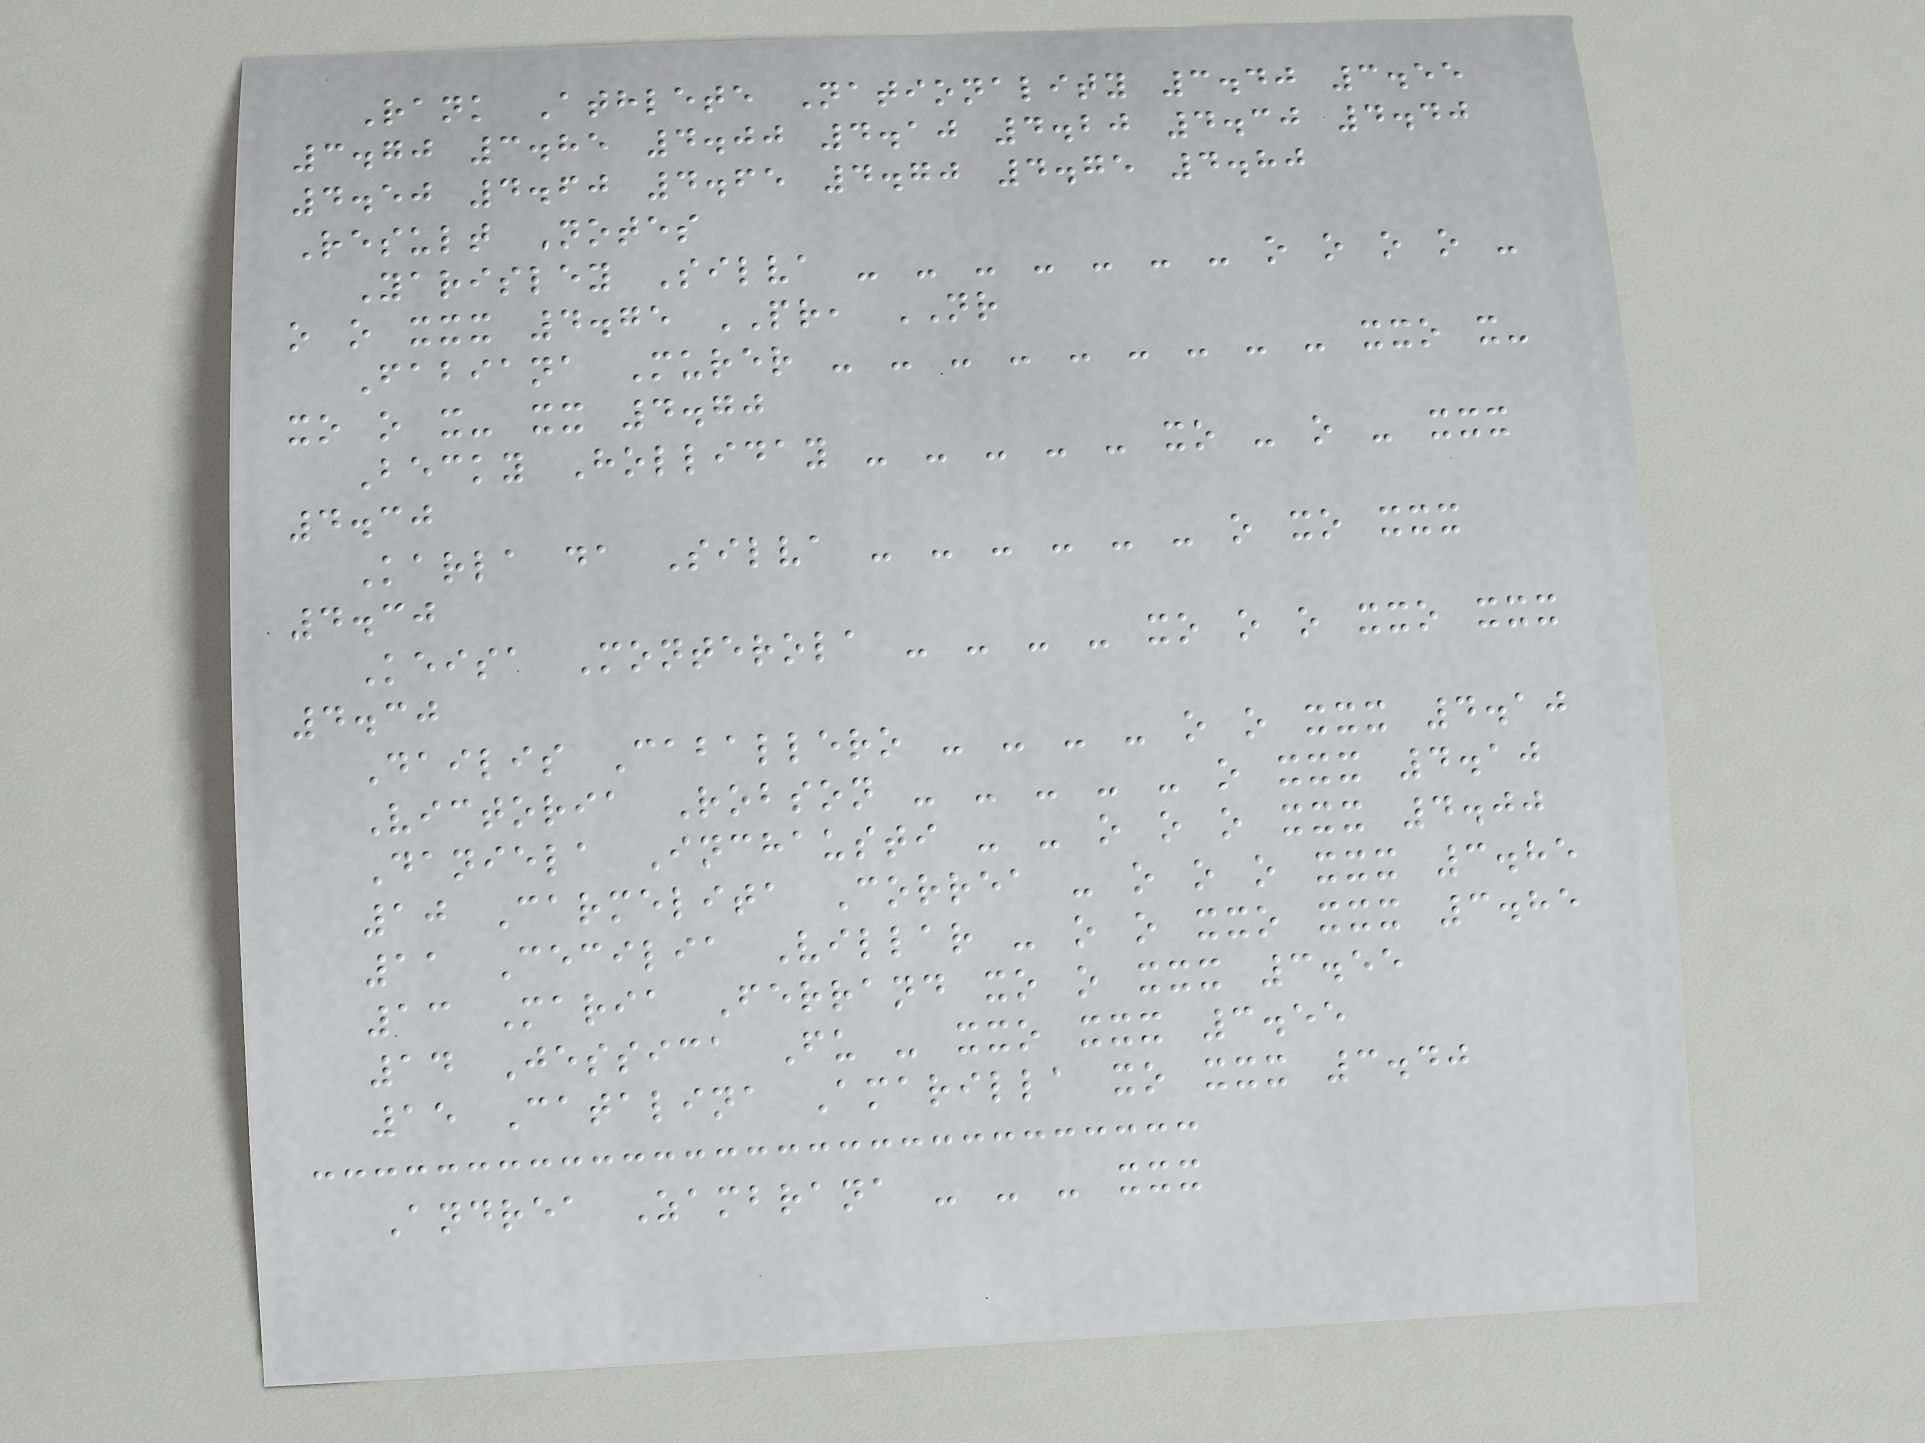Rank Athlete Nationality 3.40 3.55
3.70 3.85 4.00 4.10 4.20 4.30 4.40
4.50 4.60 4.65 4.70 4.75 4.80
Result Notes
Yarisley Silva - - - - - - - o o o o -
o o xxx 4.75 PR, NR
Fabiana Murer - - - - - - - - - xxo x-
xo o x- xx 4.70
Becky Holliday - - - - - xo - o - xxx
4.30
Karla da Silva - - - - - - o xo xxx
4.30
Keisa Monterola - - - - xo o o xxo xxx
4.30
Dailis Caballero - - - - o o xxx 4.10
Victoria Robson - - - - - o xxx 4.10
Daniela Inchausti - - o o o xxx 4.00
10 Carmelita Correa - o o o xxx 3.85
11 Cecilia Villar - o o xxo xxx 3.85
13 Maria Ferrand xo o xxx 3.55
14 Jessica Fu - xxo xxx 3.55
15 Catalina Amarilla xo xxx 3.40
Andrea Zambrana - - - xxx
